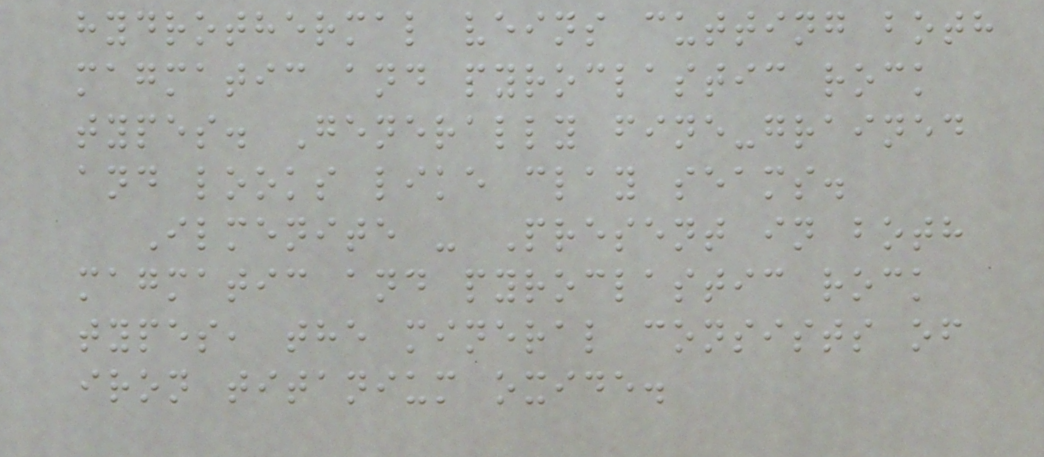hydrothermal veins cutting both
magmatic and pyroclastic rock
types. Generally fine-grained
and looks like clay seams.
Ilmenite - Present in both
magmatic and pyroclastic rock
types, the mineral consists of
iron titanium oxide.
